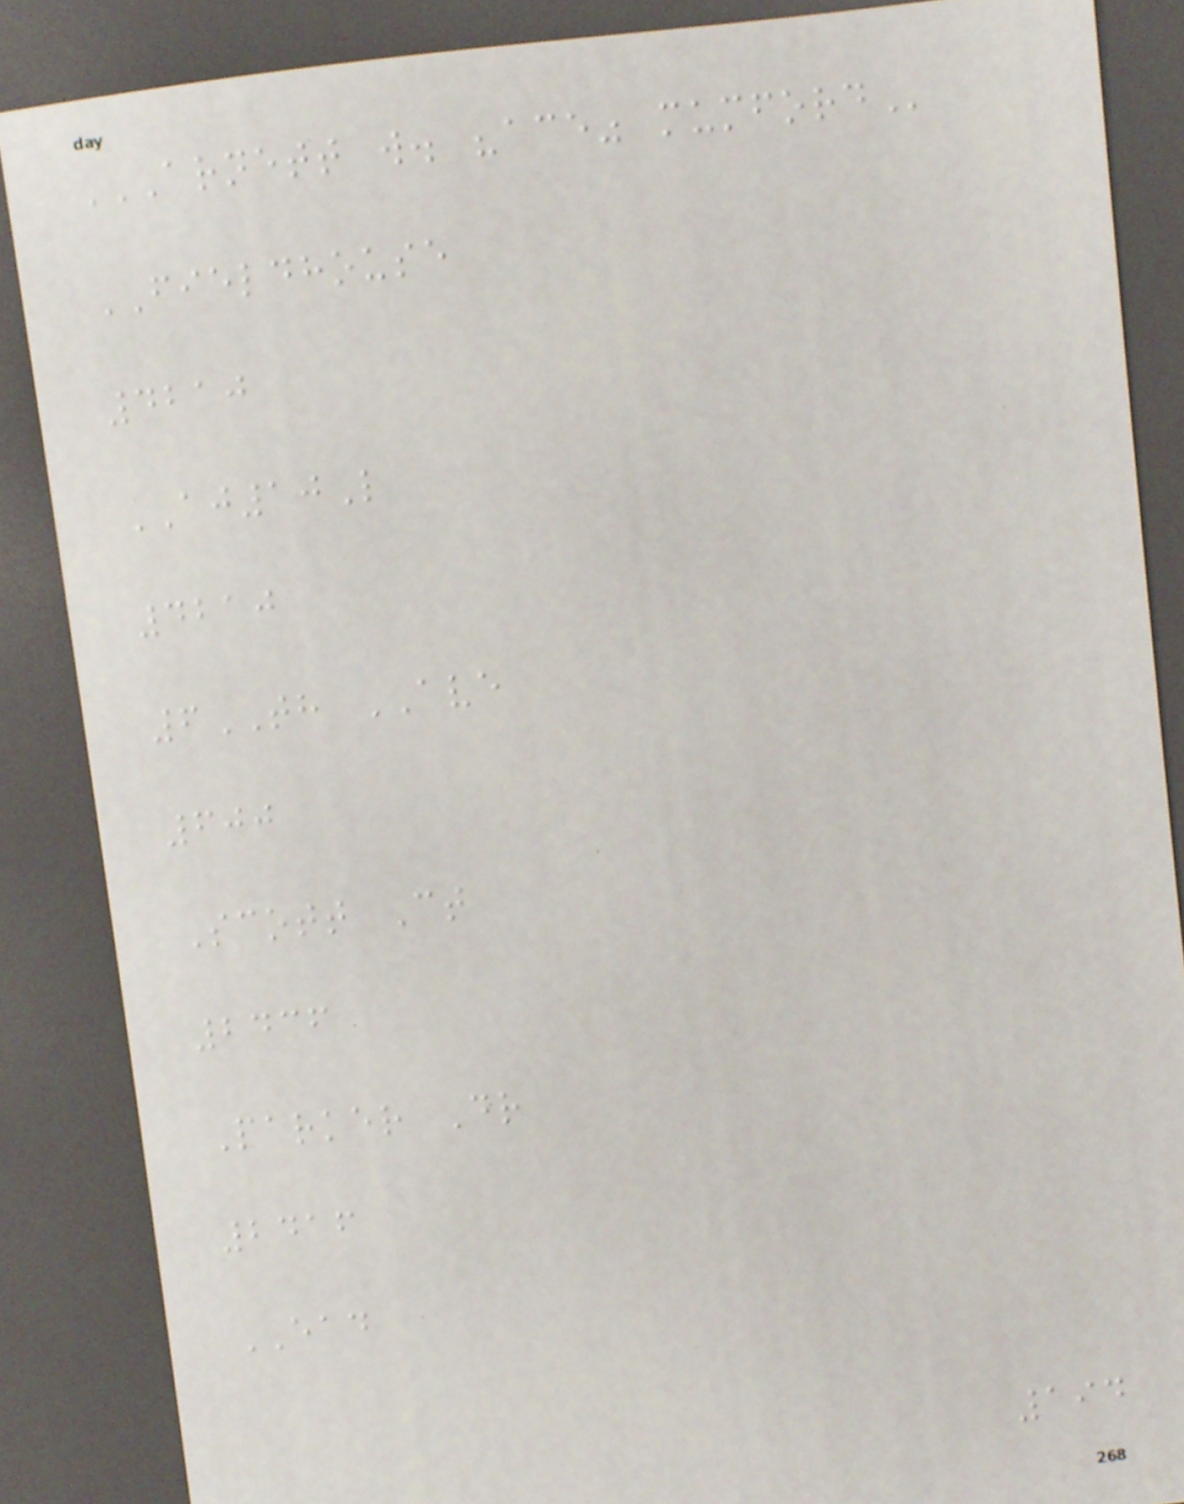ARNETT W. "ACE" MUMFORD
FIELDHOUSE
4210
AJ10L
4210
6TH AVE
600
Scott Ct
2436
Parker Dr
2416
EAD
194
